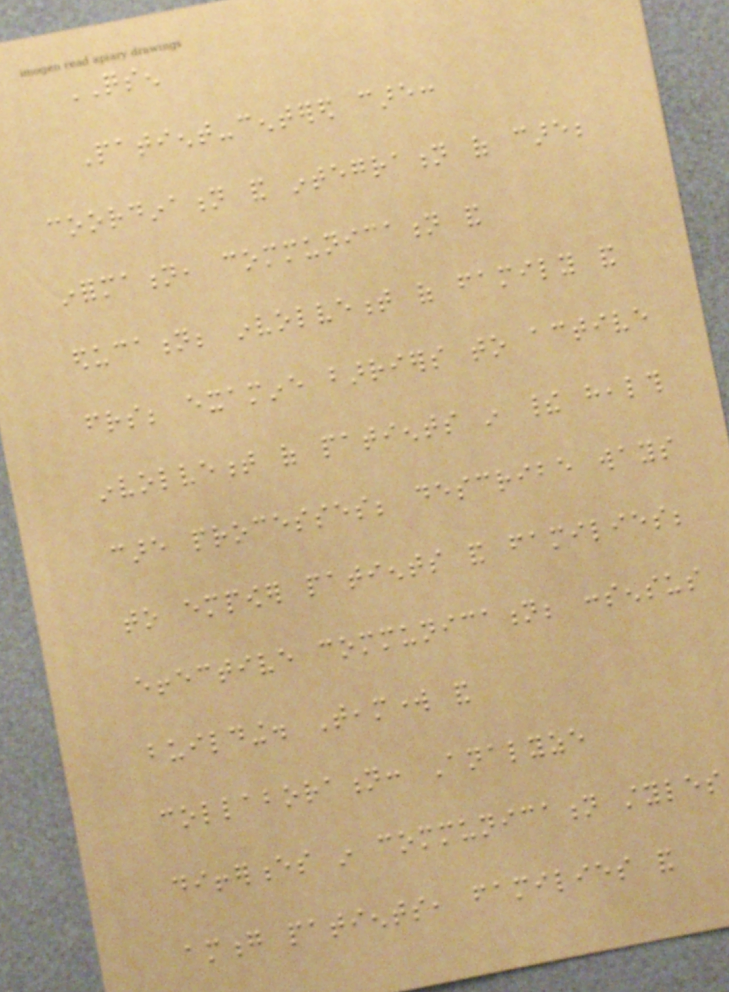QSEN
Patient-centered care:
coordination and integration of care;
information, communication and
education; involvement of family and
friends; examine barriers to active
involvement of patients in their health
care processes; describe ways
to empower patients and families;
effective communication; consensus
building. Teamwork and
collaboration: Analyze
differences in communication styles
among patients, families and
